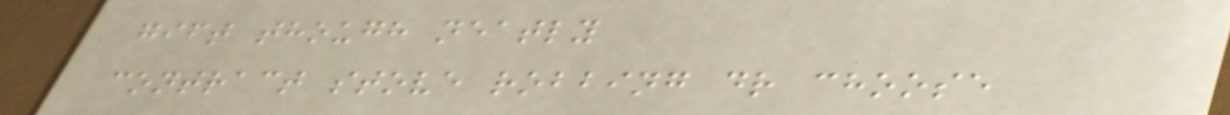gift though neatly
contract stove robbing dr choose
